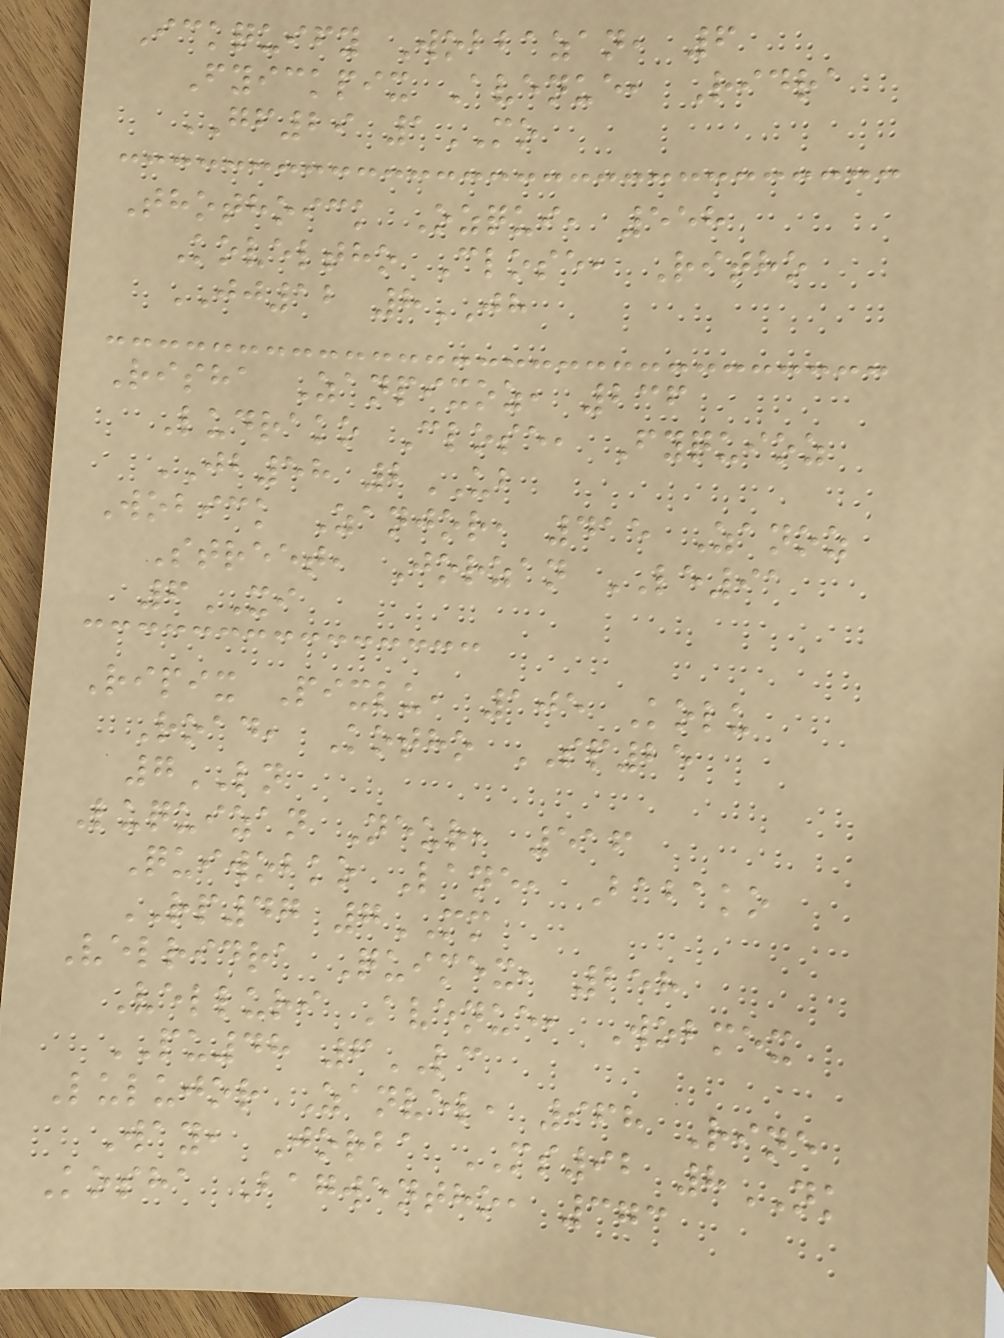Ickquify Wobbazan, 6
Fyickpix Avenue, Ridra
GF29 1MO
Thothoick Ozqui, 558
Koveltho Close, Ritho
JJ12 8JH
Risha Zanpixoz, 236
Ludrako Close, Fyquioz
JB58 2UB
Wobick Zanjor, 415 Zanoz
Street, Jorzan LE91
6XI
Ripix Pixlu, 105 Kolu
Road, Kotho SP25
7LN
Luquizan Neur, 516
Quiwobko Lane, Babako
RP47 7MM
Velridra Quimex, 258
Velluri Avenue, Wobmex
PU48 6LC
Lulujor Zanvel, 968 Rine
Way, Jorba MS92 8NK
Kosha Bagwentho, 373
